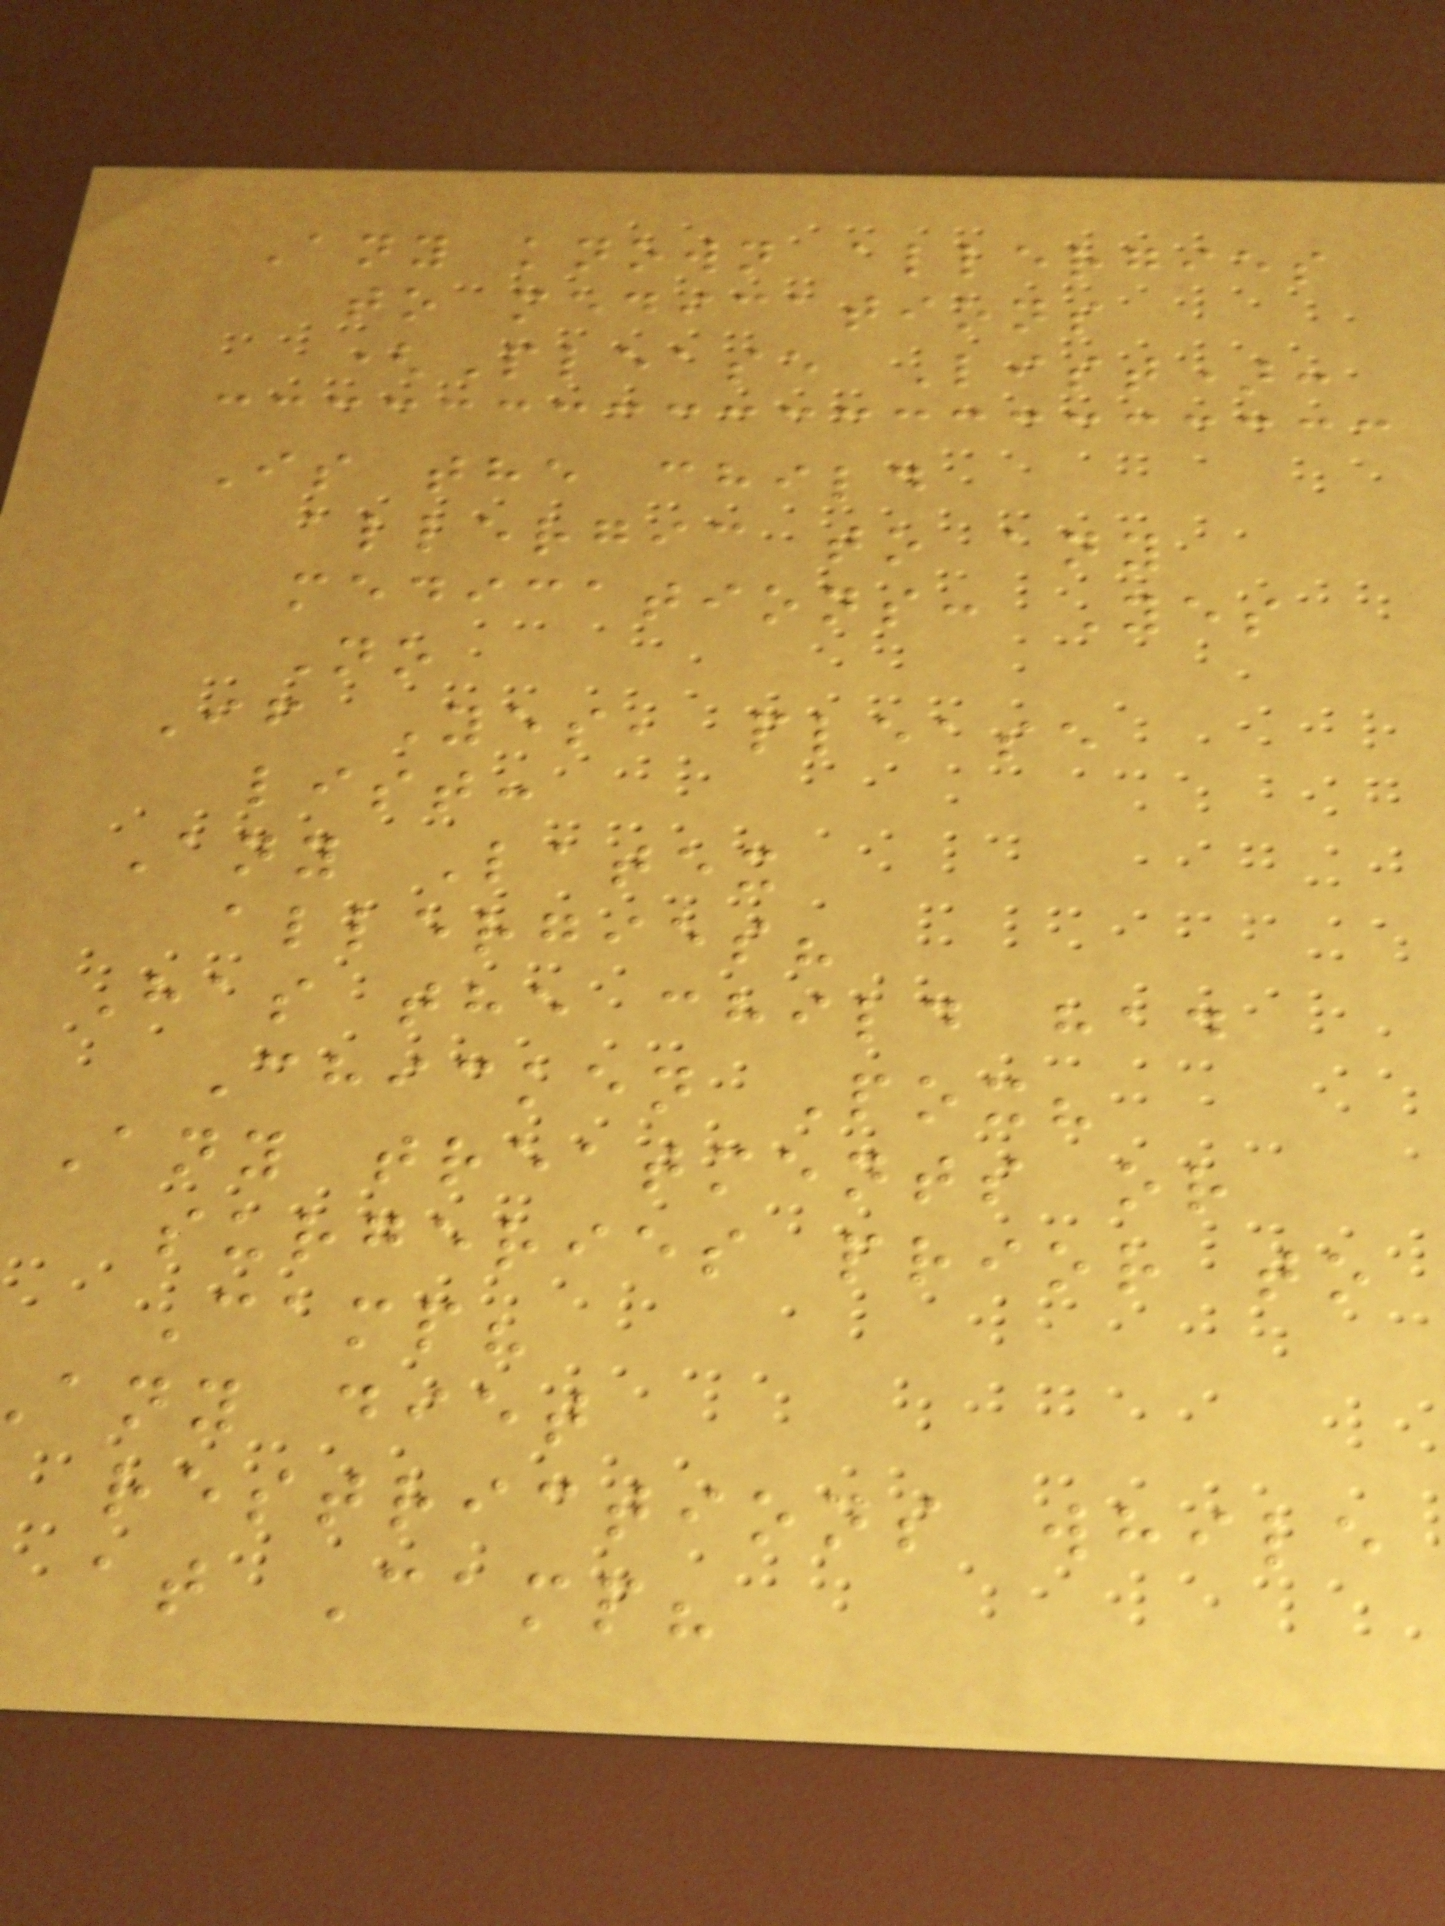Any known allergies
to medications
(Please List):
Is the child
allergic to any
medications: Yes
No
If Yes, please
list:
Any Latex
allergies?
Has the child had
Chicken Pox?
Any treatments or
surgeries prior to
Camp?
any diet
restrictions while
at Camp?
